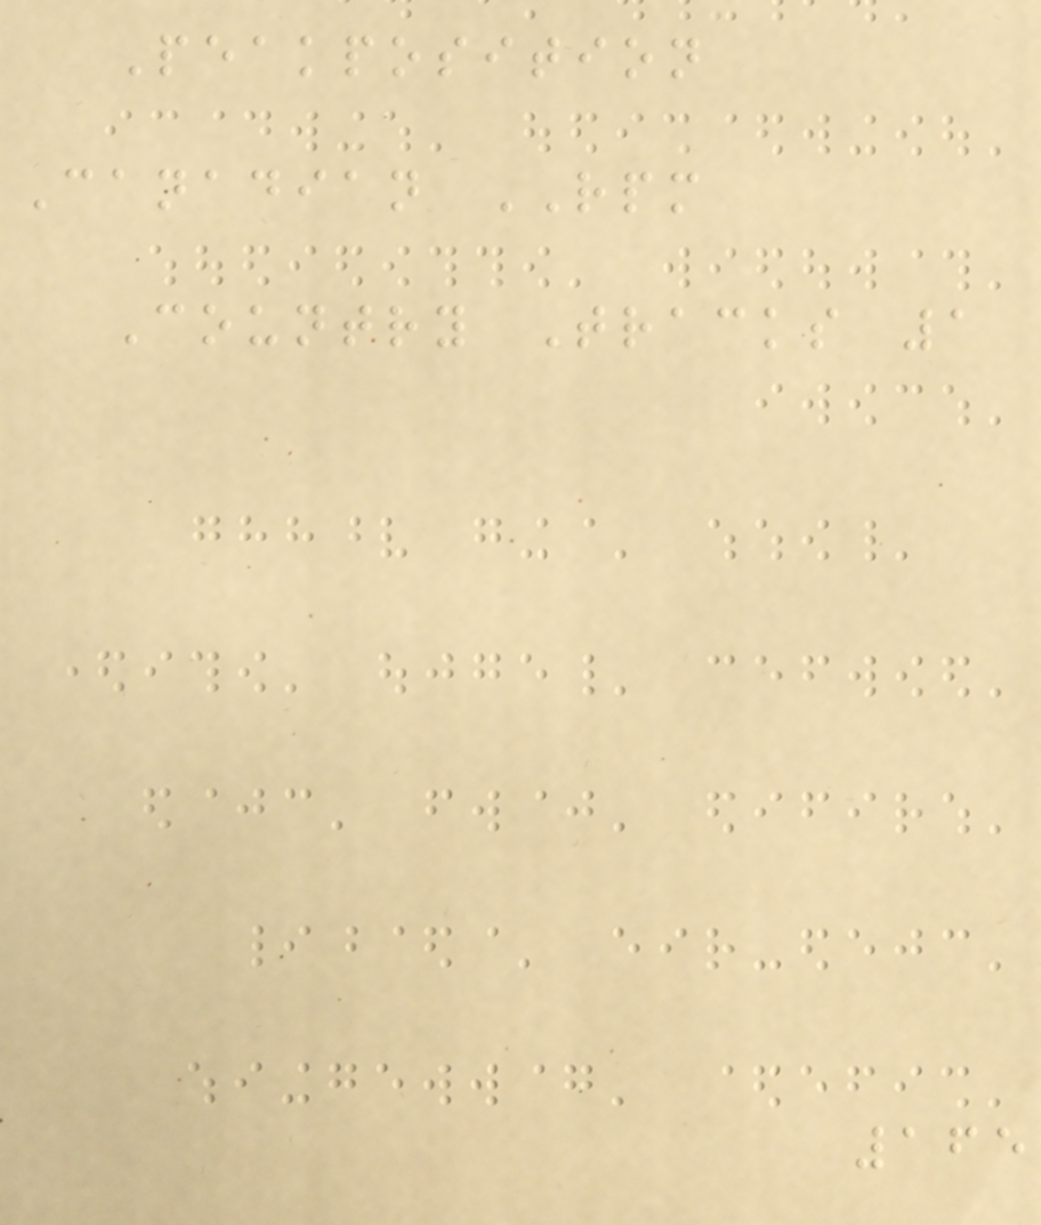Peakposition
Canadian RPM
Country Tracks 1
165
